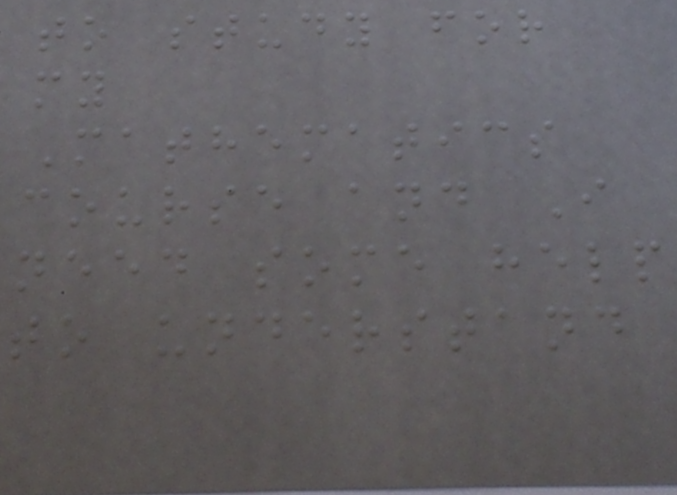to study for
my
Mathematics
course and I
need some help
to understand
